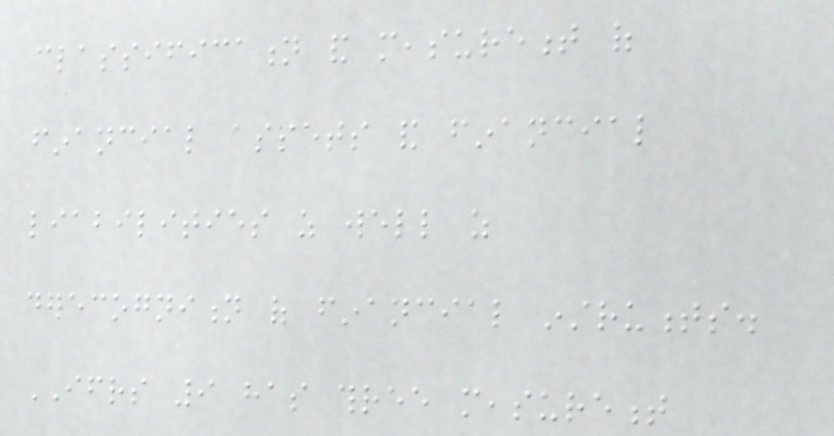classification and measurement of
financial assets and financial
liabilities as well as
derecognition of financial instruments.
IFRS 9 has three measurement
